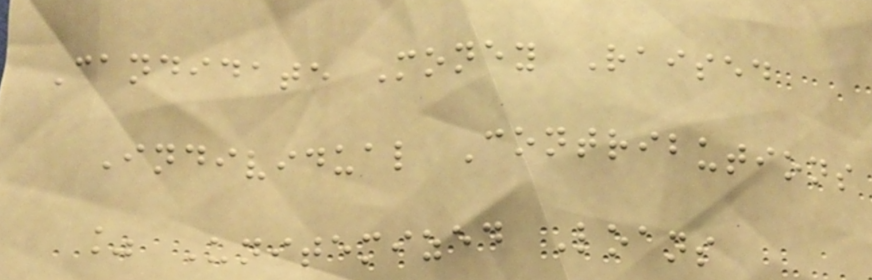Candidate Money Raised
Individual Contributions
% Unitemized Loans
